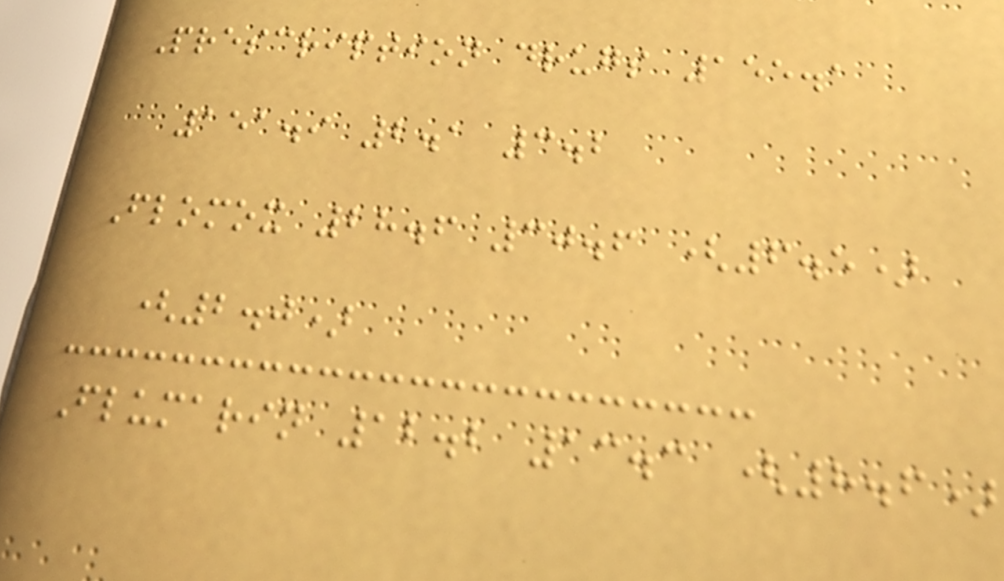Prescription drugs 155.1
151.9 2.1 3.2
Flomox 28.6 30.6 (6.5)
(2.0)
Flumarin 12.2 13.3 (8.6)
